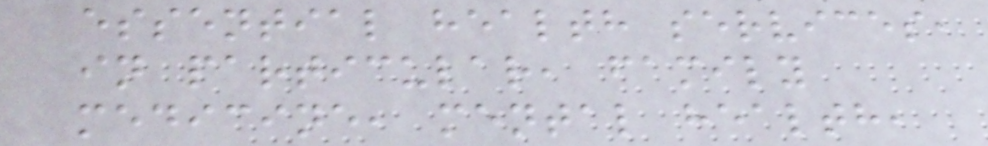essential health services,
in particular, family
medicine, mental health,
